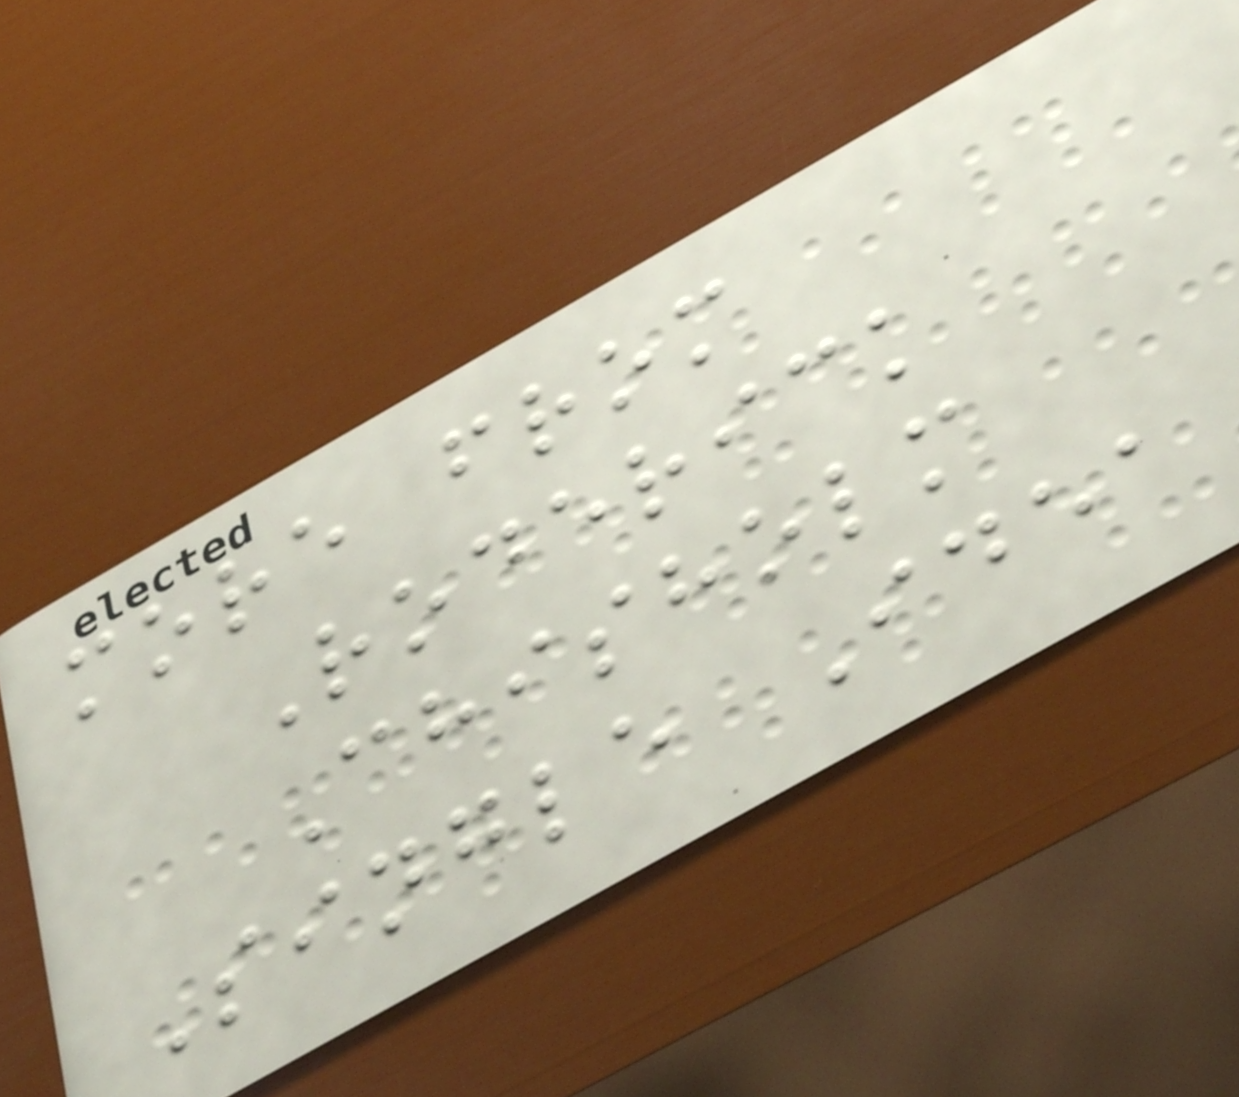more from
Roderick
Chisholm
Single Idea
